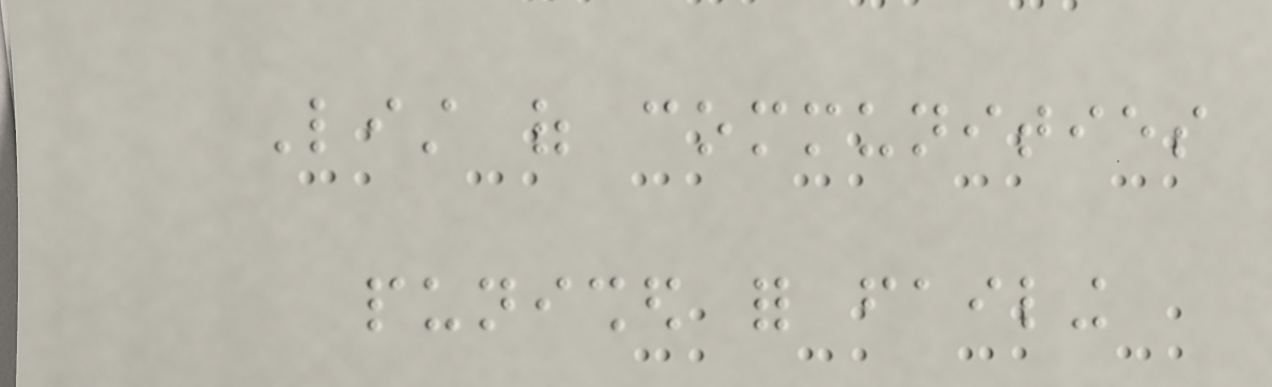List of communities
punished for failing
